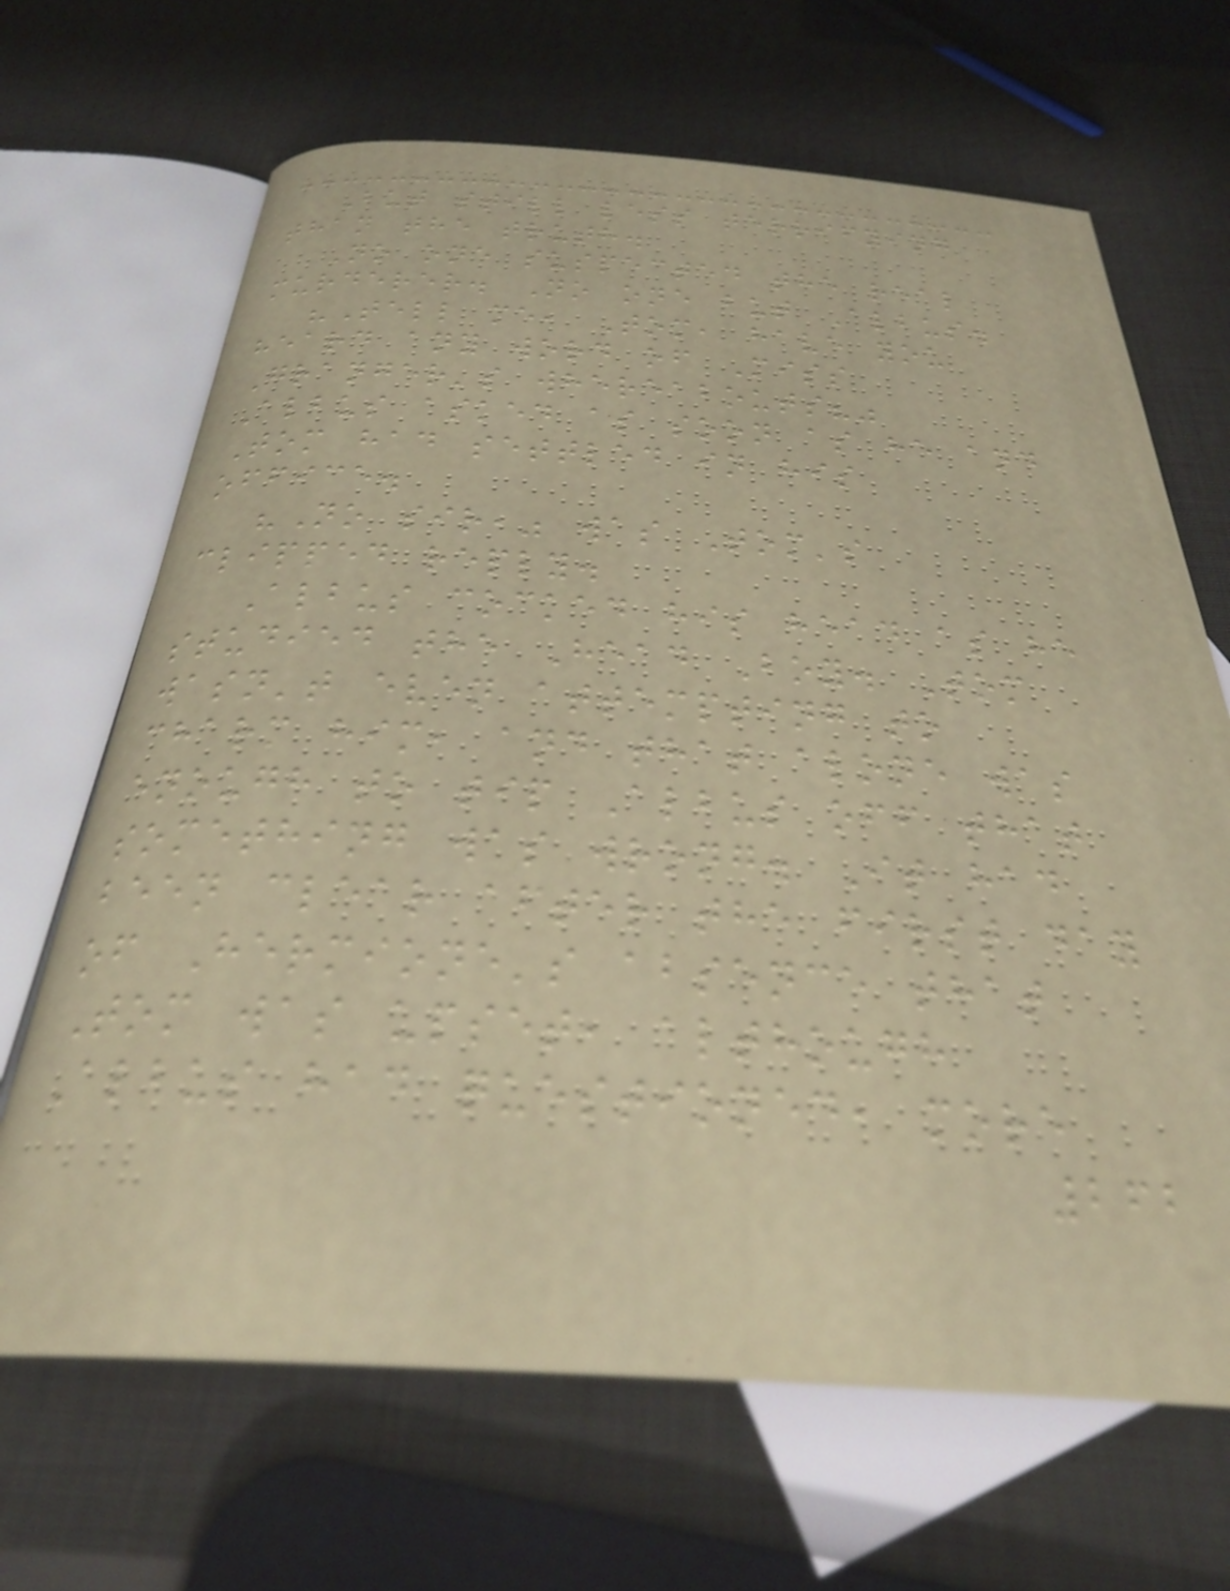But still less terrifying
than the truth.
No one suspected the real
murderer. No one but Albus.
"Tell me, Tom, have you
heard any word of Miss
Granger's whereabouts?"
Albus asked as soon as he and
Tom had settled in his
office.
"No sir," was Tom's
clipped reply.
Albus cocked his head as he
studied the Head Boy. Tom
wasn't even attempting to
charm him, and that alone was
enough to tip Albus off that
something was wrong. It had
been clear after the first day
of Hermione's absence that
Tom was upset, although
Albus had questioned, more
262
